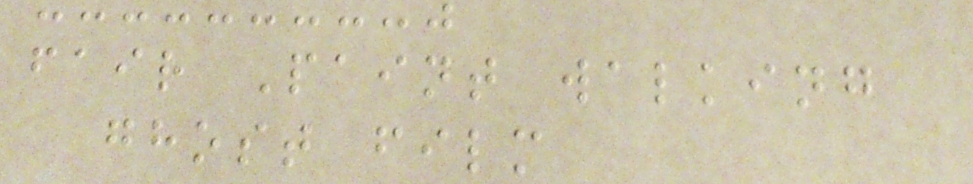fair Paint walking
ghost film
